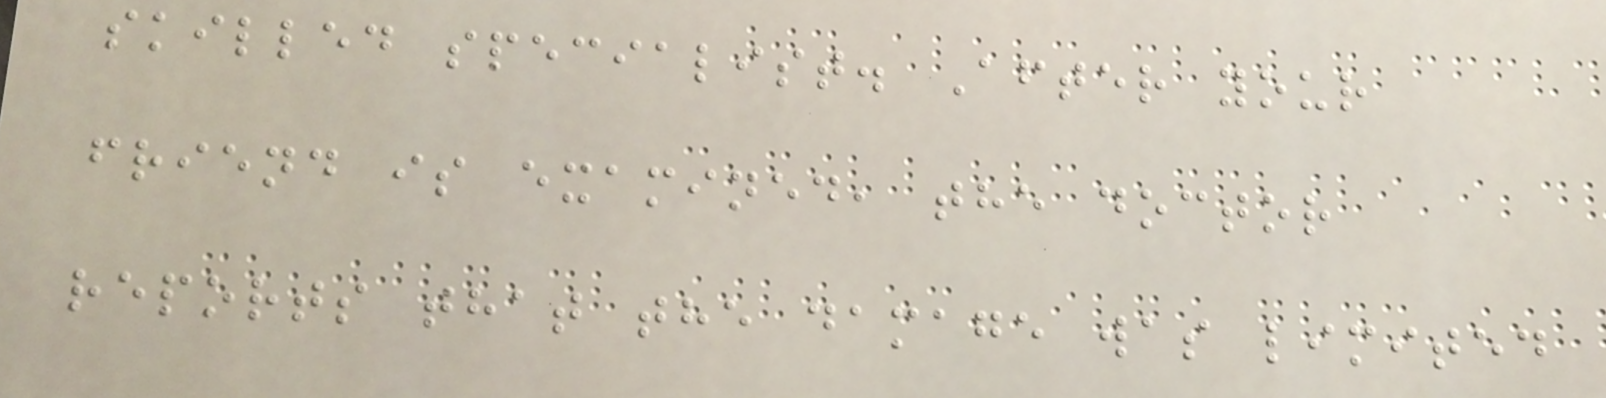skilled specialist. After your
friend is examined, the doctor
reports that the damage was limited
